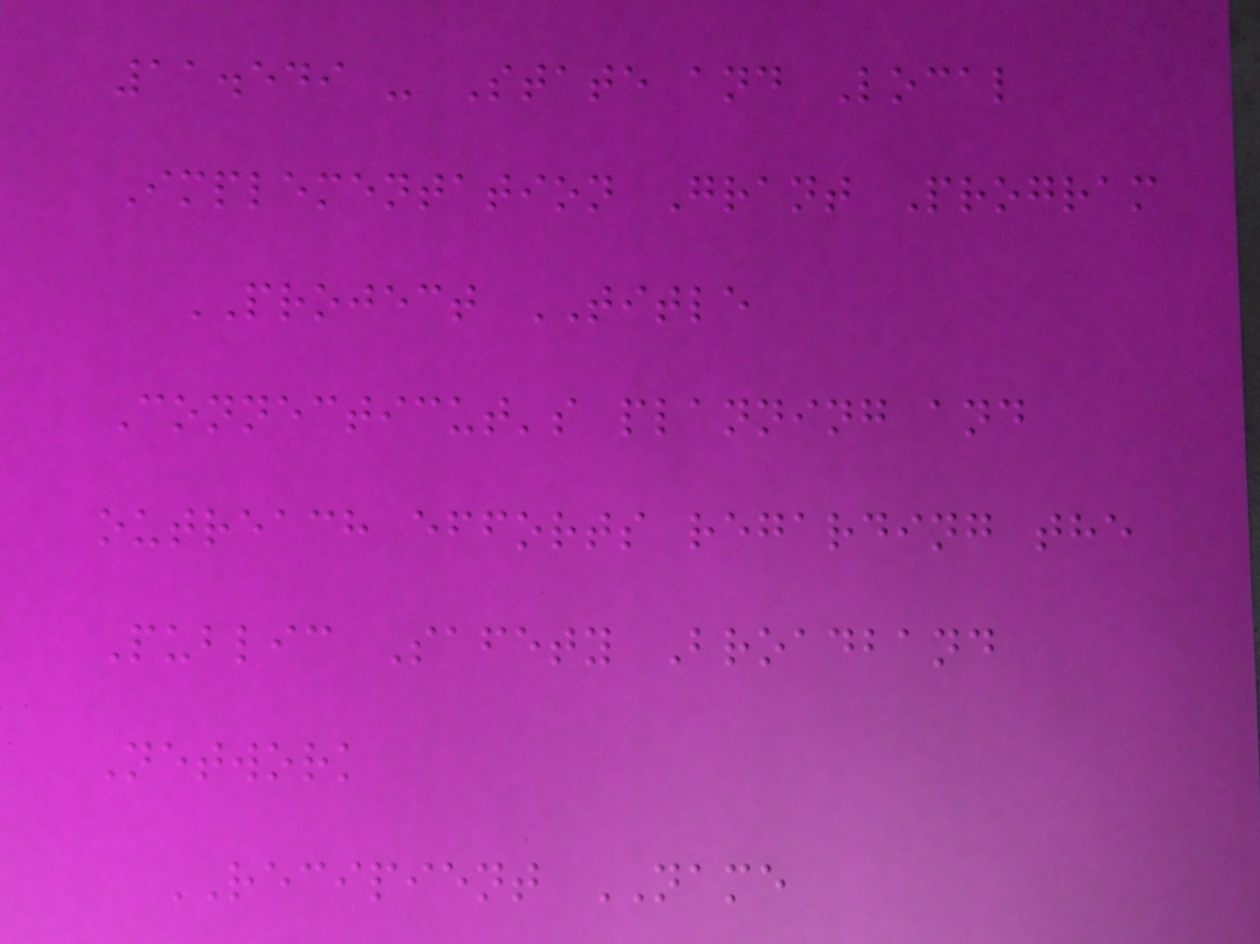11.549 - State and Local
Implementation Grant Program
PROJECT TITLE
Connecticut's planning and
outreach efforts regarding the
Public Safety Broadband
Network
RECIPIENT NAME
